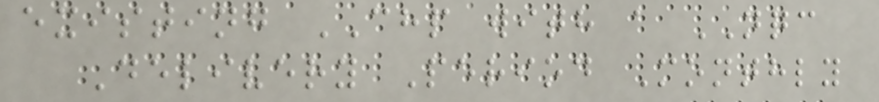existing CHP with a NQC
Delivery Period Monthly
